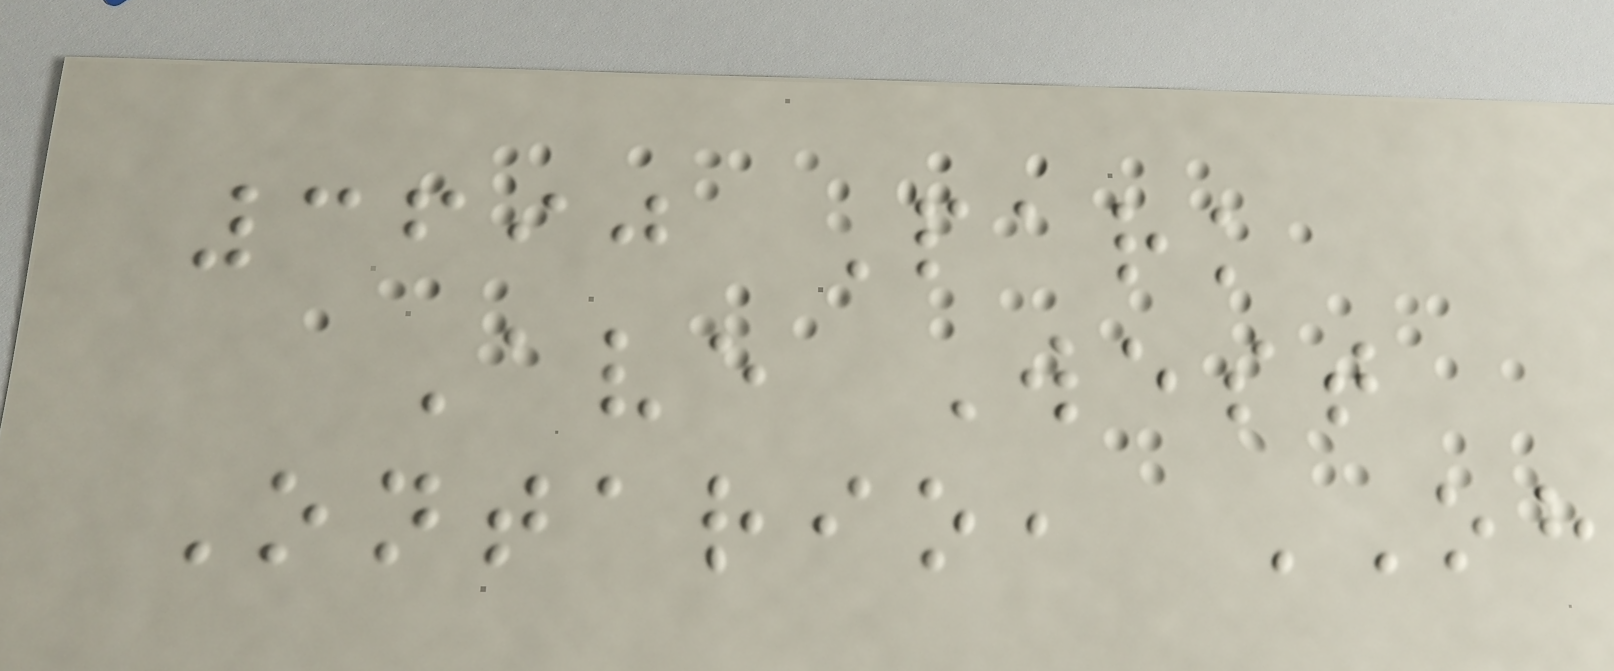3690 Park
Ave West
Ontario, OH
